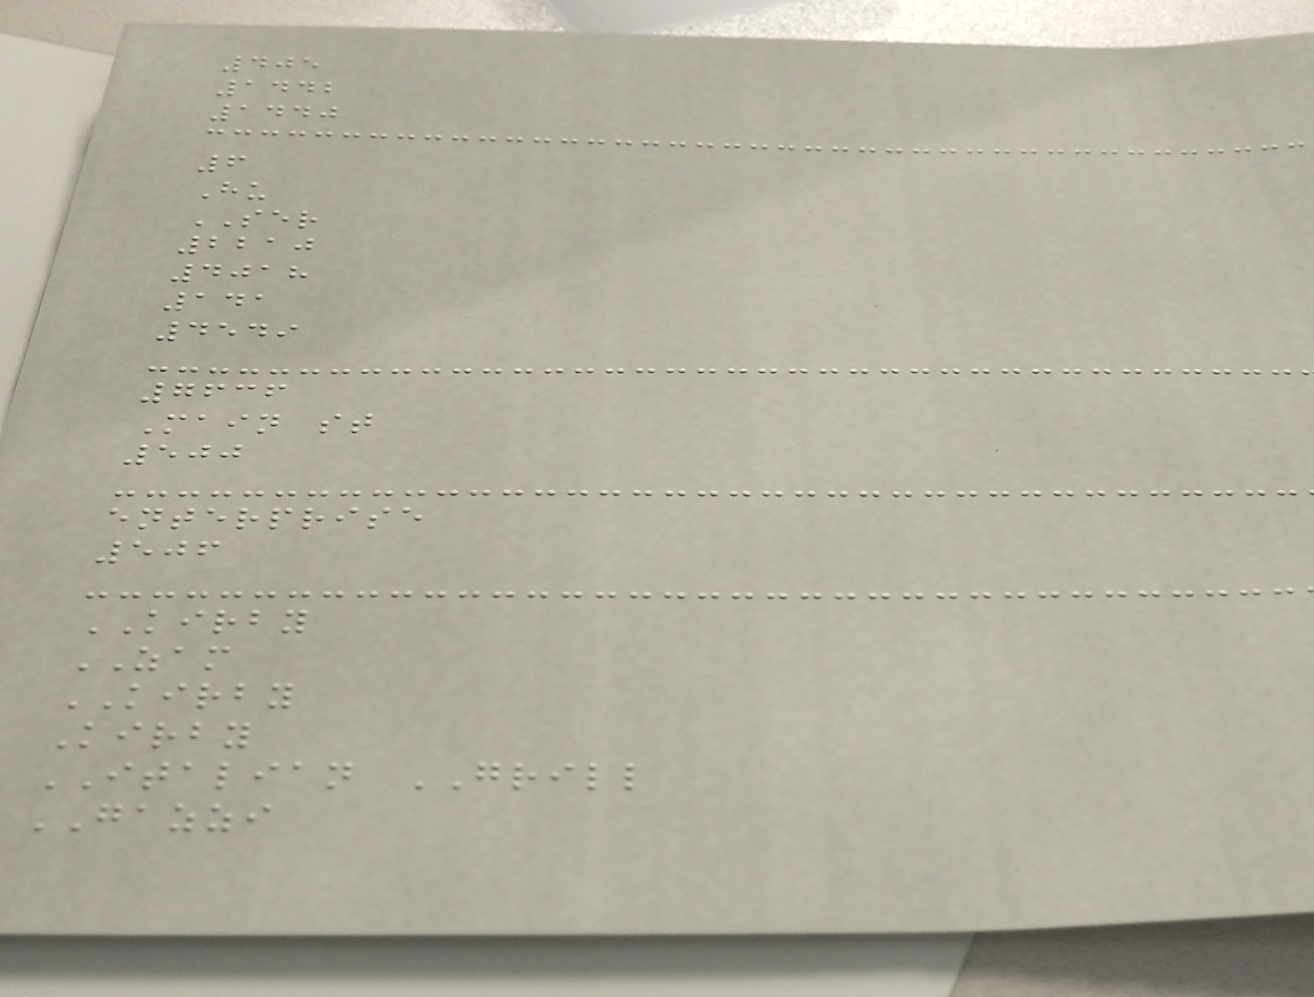405
1442
1440
6
Hu
SER
2210
4018
141
4549
7636
Main st
500
enterprise
506
KIRBY
ZAM
KIRBY
Kirby
ITALIAN GRILL
GAZZI
